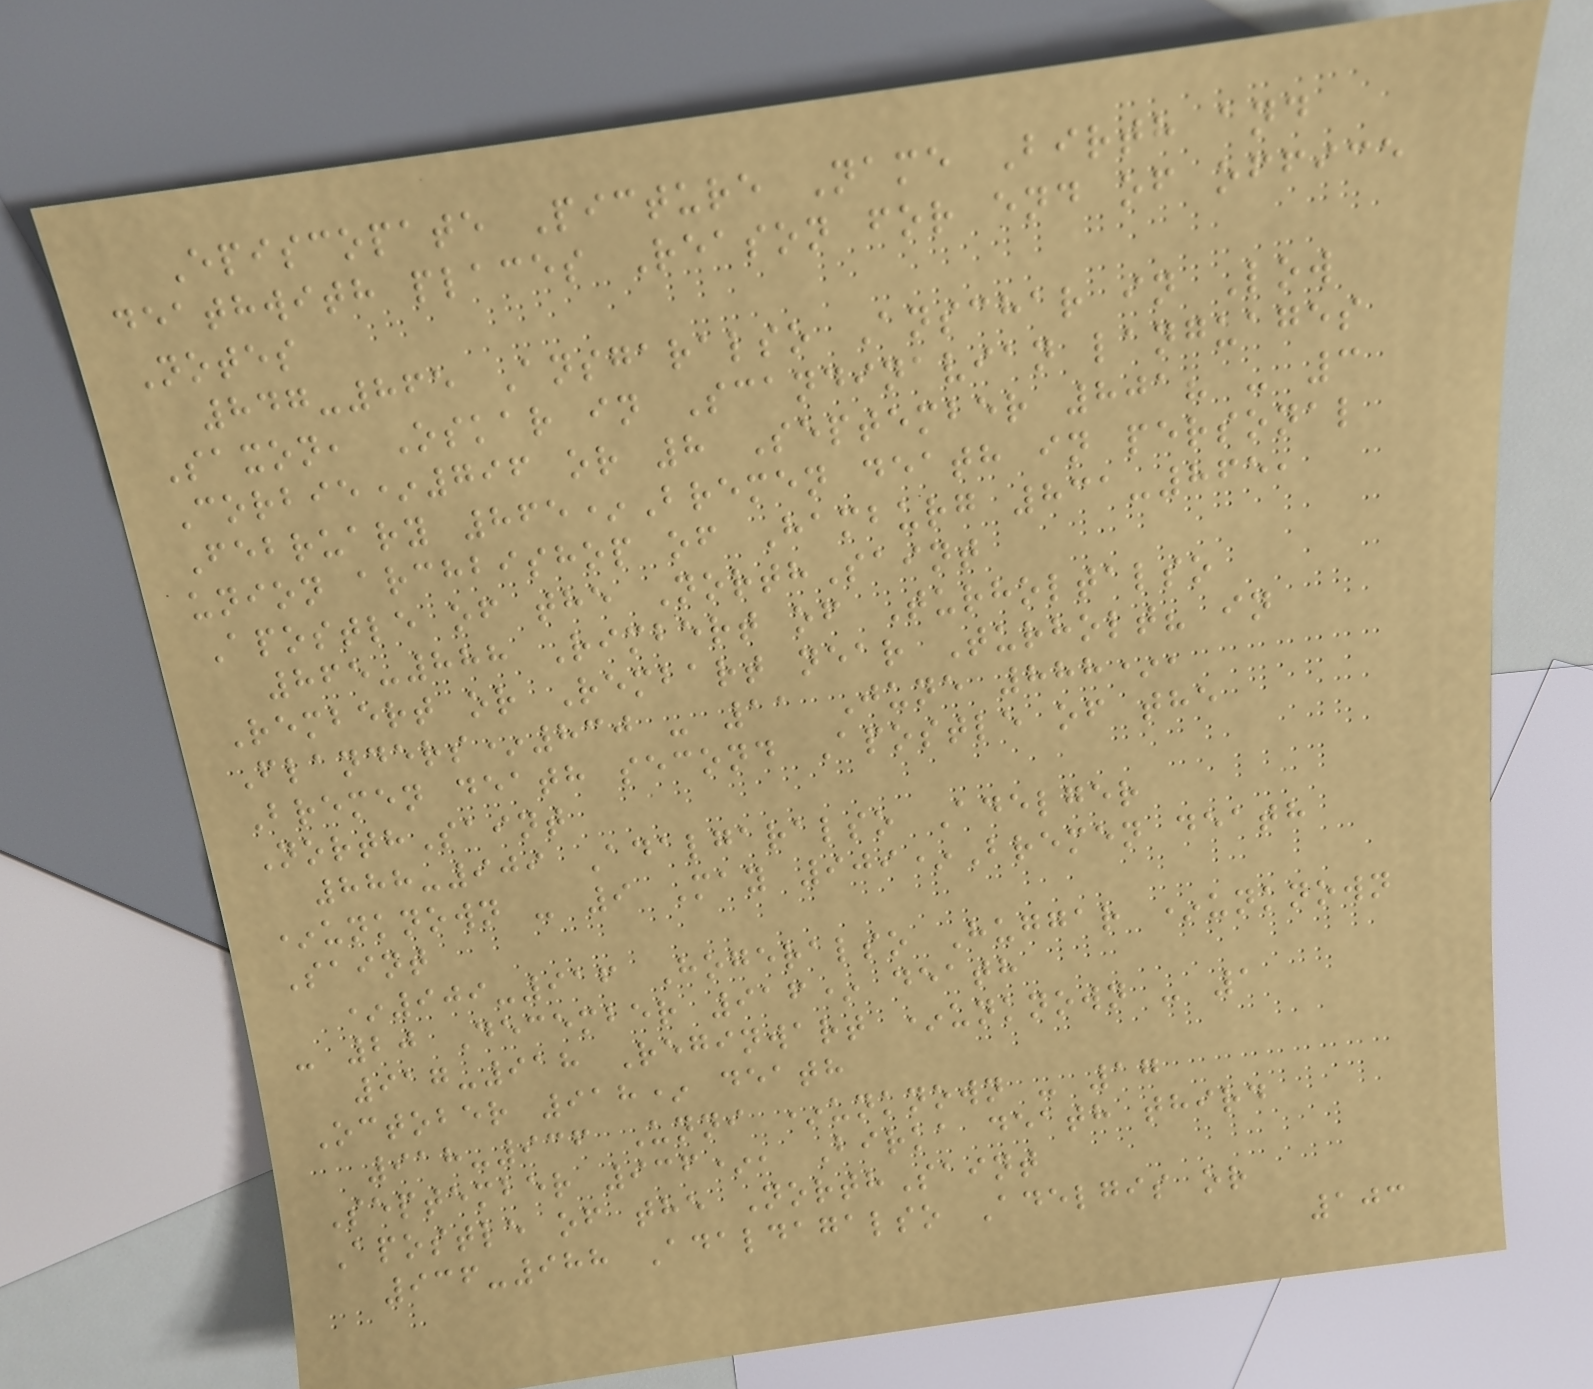Episcopate Picture Name Birth and
deathwith places Reason for end of office
Notes
847-865 Ansgaralso Anschar in Low
Saxon, Oskar in Scandinavian languages
Corbie*796 or 8 September 801? - 3
February 865*Bremen death in personal
union archbishop of Hamburg 831-865,
Apostle of the NorthSaint
865-888 Rimbert of Turholtalso
Rembert or Rembart near Turholt? in
Flanders*830 - 11 June 888*,
Bremen death second Apostle of the
NorthSaint
888-909 Adalgaralso Adelger
*unknown - 9 May 909*Bremen death
Saint
*909-916 Hogeralso Huggar *unknown
- 20 December 916* death
917-918 Reginwart *unknown - 1
October 918* death
918-936 Unni *unknown - 17
September 936*, Birka death third
Apostle of the NorthSaint
936-988 Adaldagalso Adelgis or
103
